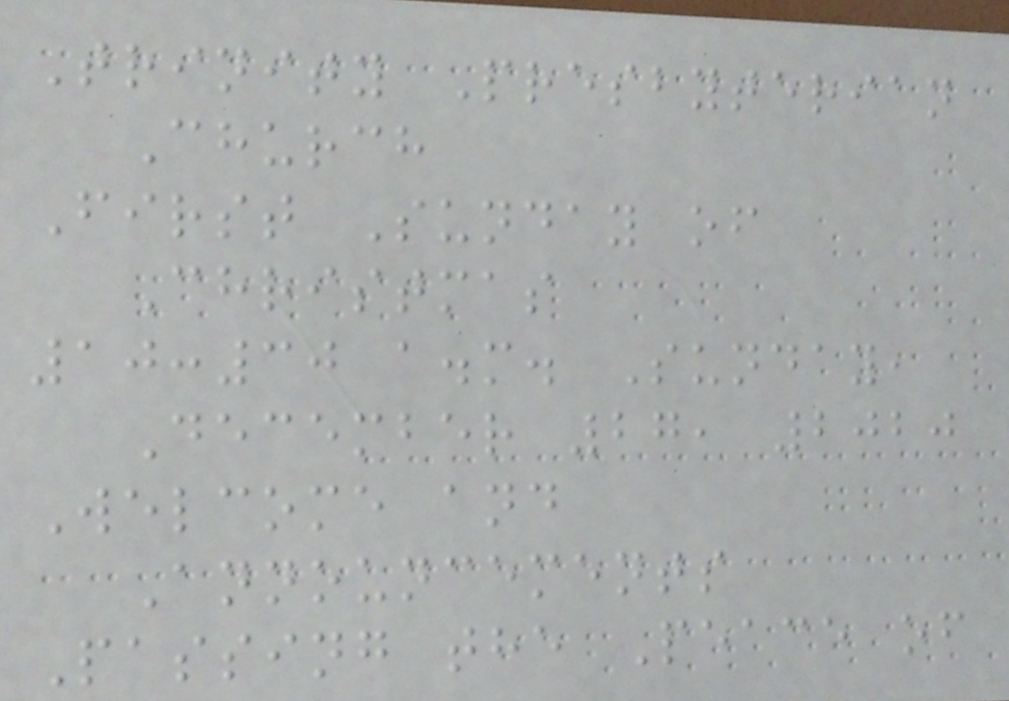Trinity Presbyterian
Church
First Sunday of
Christmas
10:30 a.m. Sunday,
December 27, 2020
Welcome and
Announcements
Passing the Peace of
